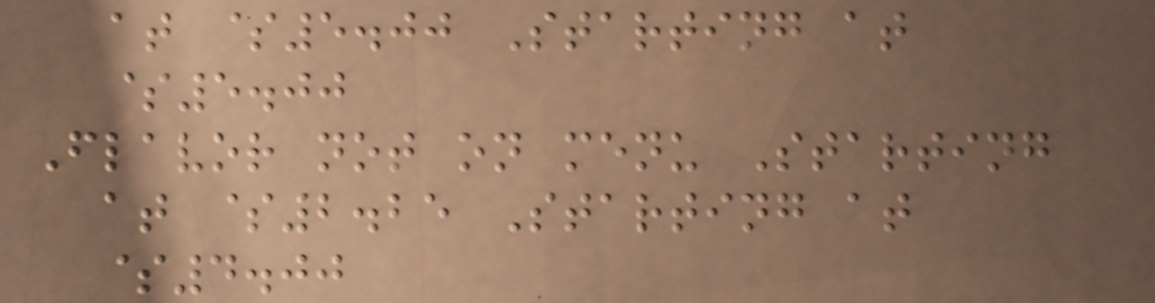at $5.00 Starting at
$5.00
Flavor not on menu Starting
at $2.25 Starting at
$4.00
